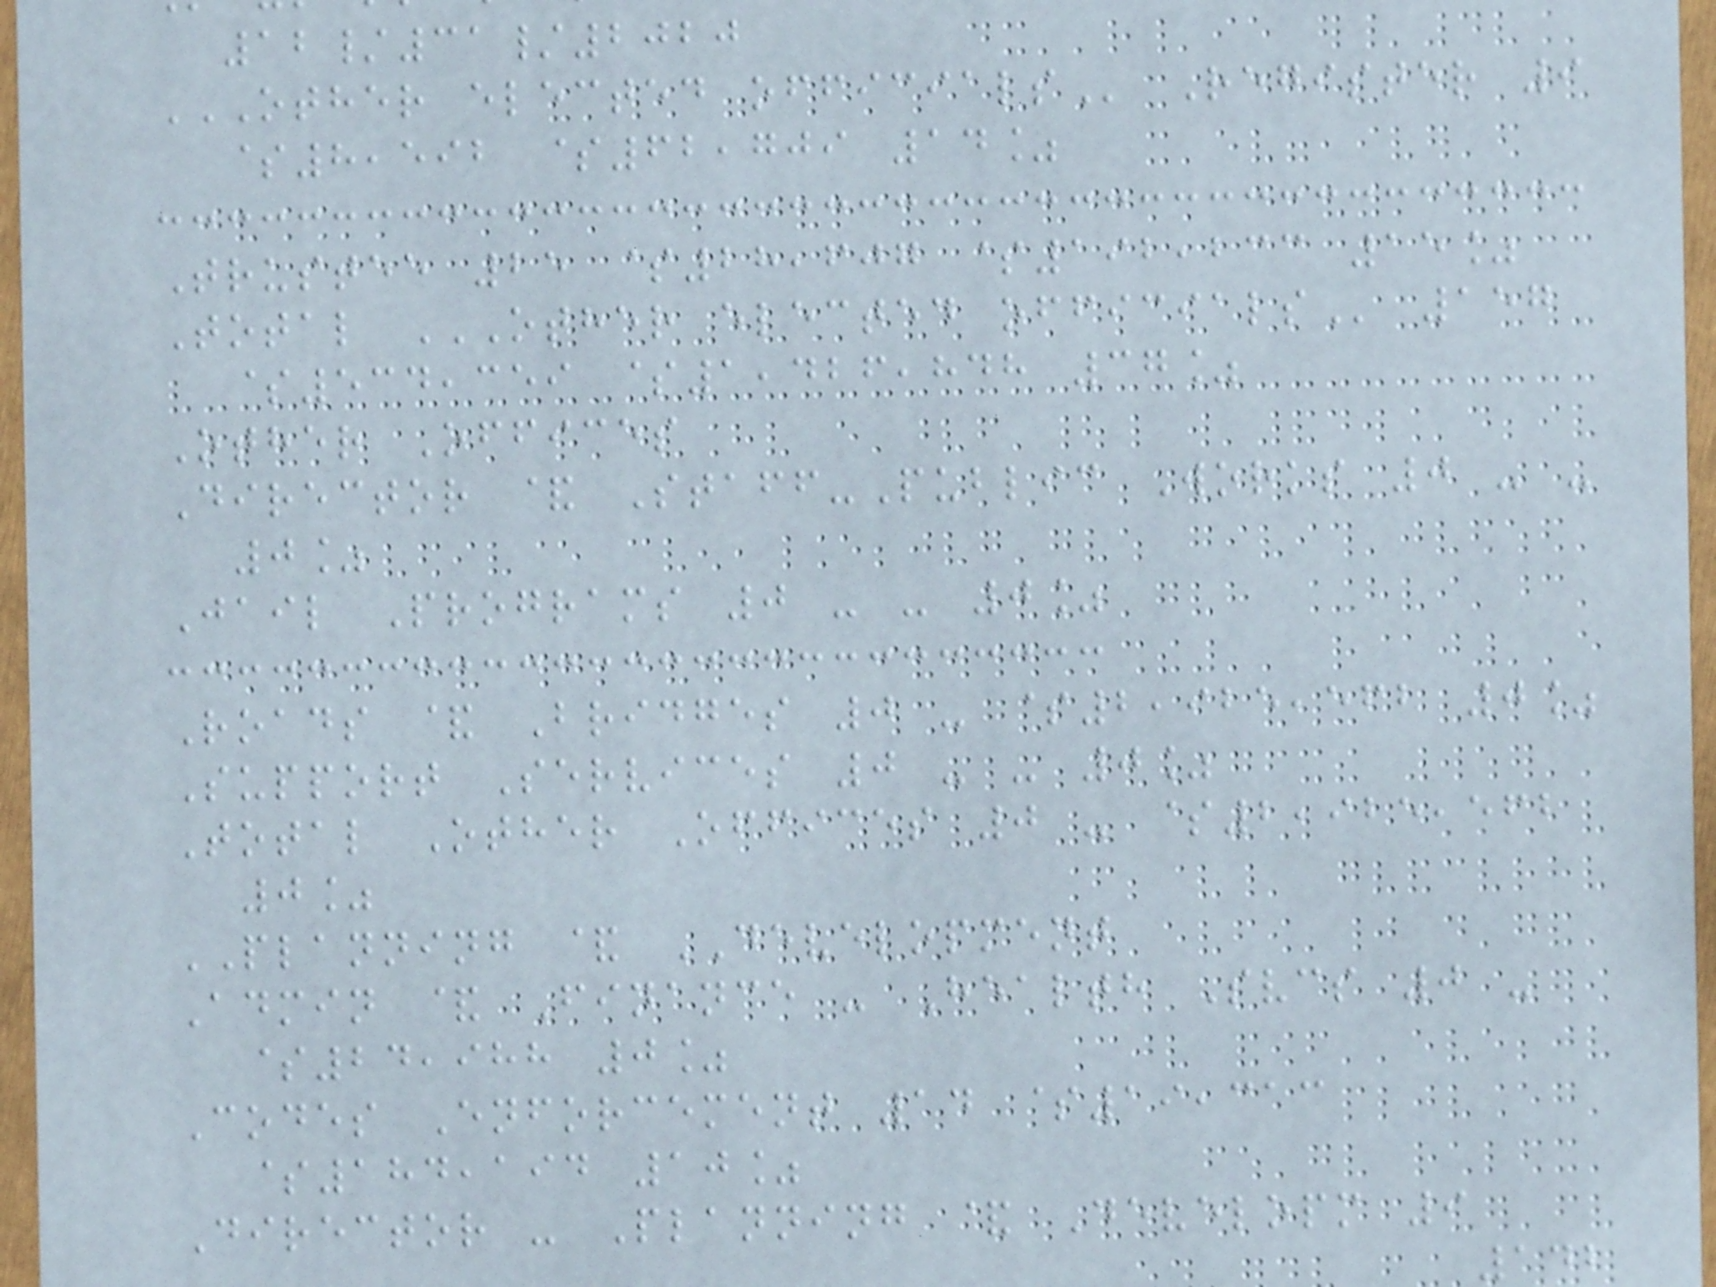12/31/2020
OTHER ELECTED OFFICIALS Register 9
$8,592 $62,709 14%
Trustee 25 $28,607 $192,233 15%
Total OTHER ELECTED OFFICIALS 157
$534,359 $1,426,848 37%
Other Offices
Director & Staff-Public Works 0 - -
0%
Jail Programs 0 - - 0%
Roads & Bridges 0 - $2,925,562 0%
Support Services 0 - - 0%
Total Other Offices 0 - $2,925,562
0%
PLANNING & DEVELOPMENT
Admin & Finance - Health Svcs 0 -
$24,988 0%
Codes Enforcement 14 $19,313
$184,194 10%
Director - Planning & Developm 9
142
